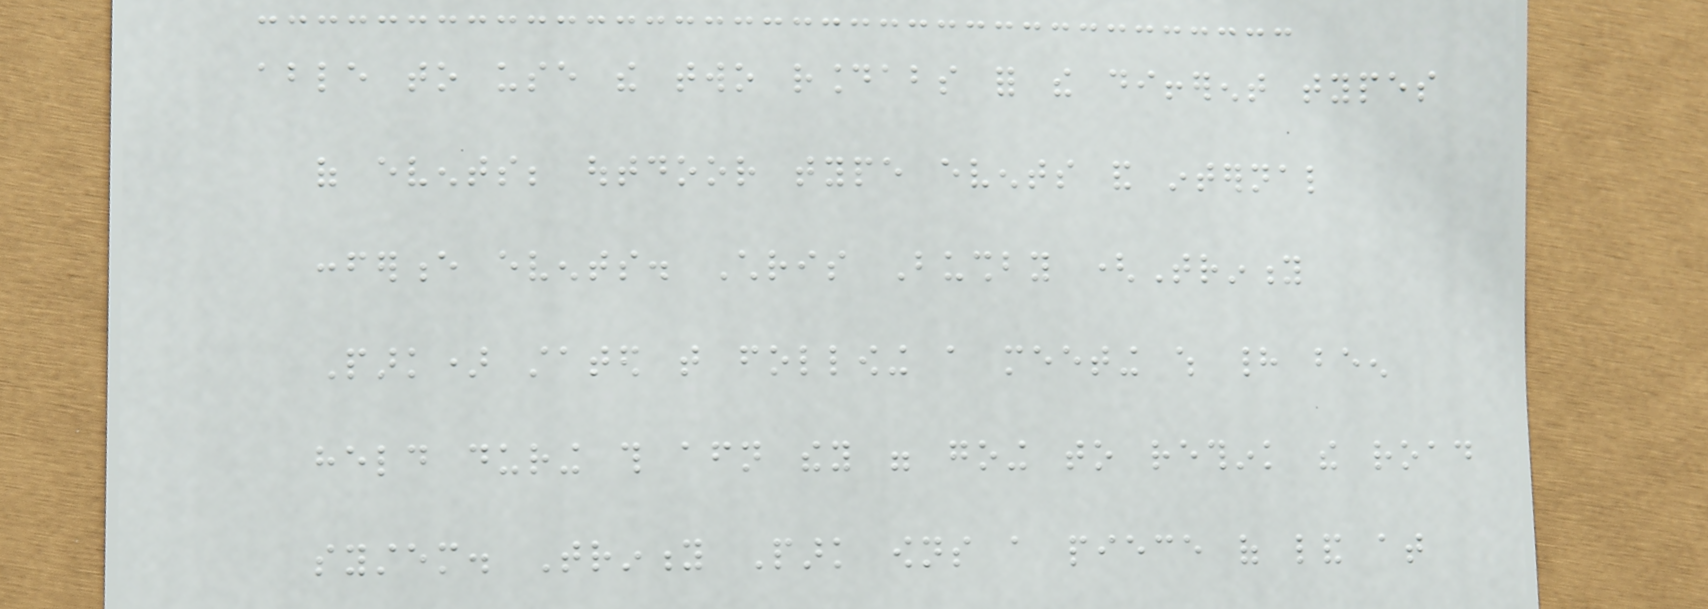able to use the two roundabouts for the different types
of events; outdoor type events and internal
conference events. Chris Bushby (Trinity
Park) stated that following a meeting which had been
held during this afternoon they were going to rethink the road
system. Trinity Park owns a piece of land at
